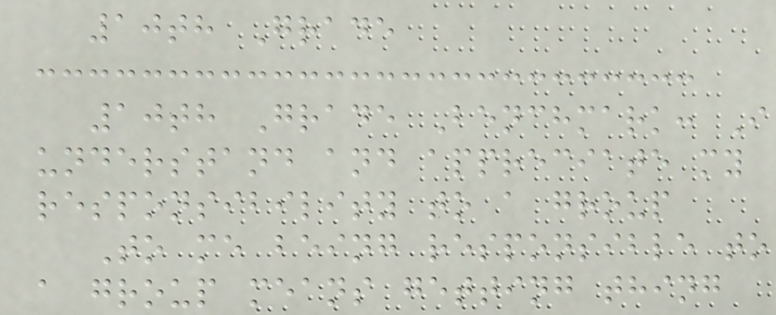10th Grade
10th Grade Benchmark: I
understand and appreciate my
responsibility to a group
To me being responsible to
a group means getting thing
